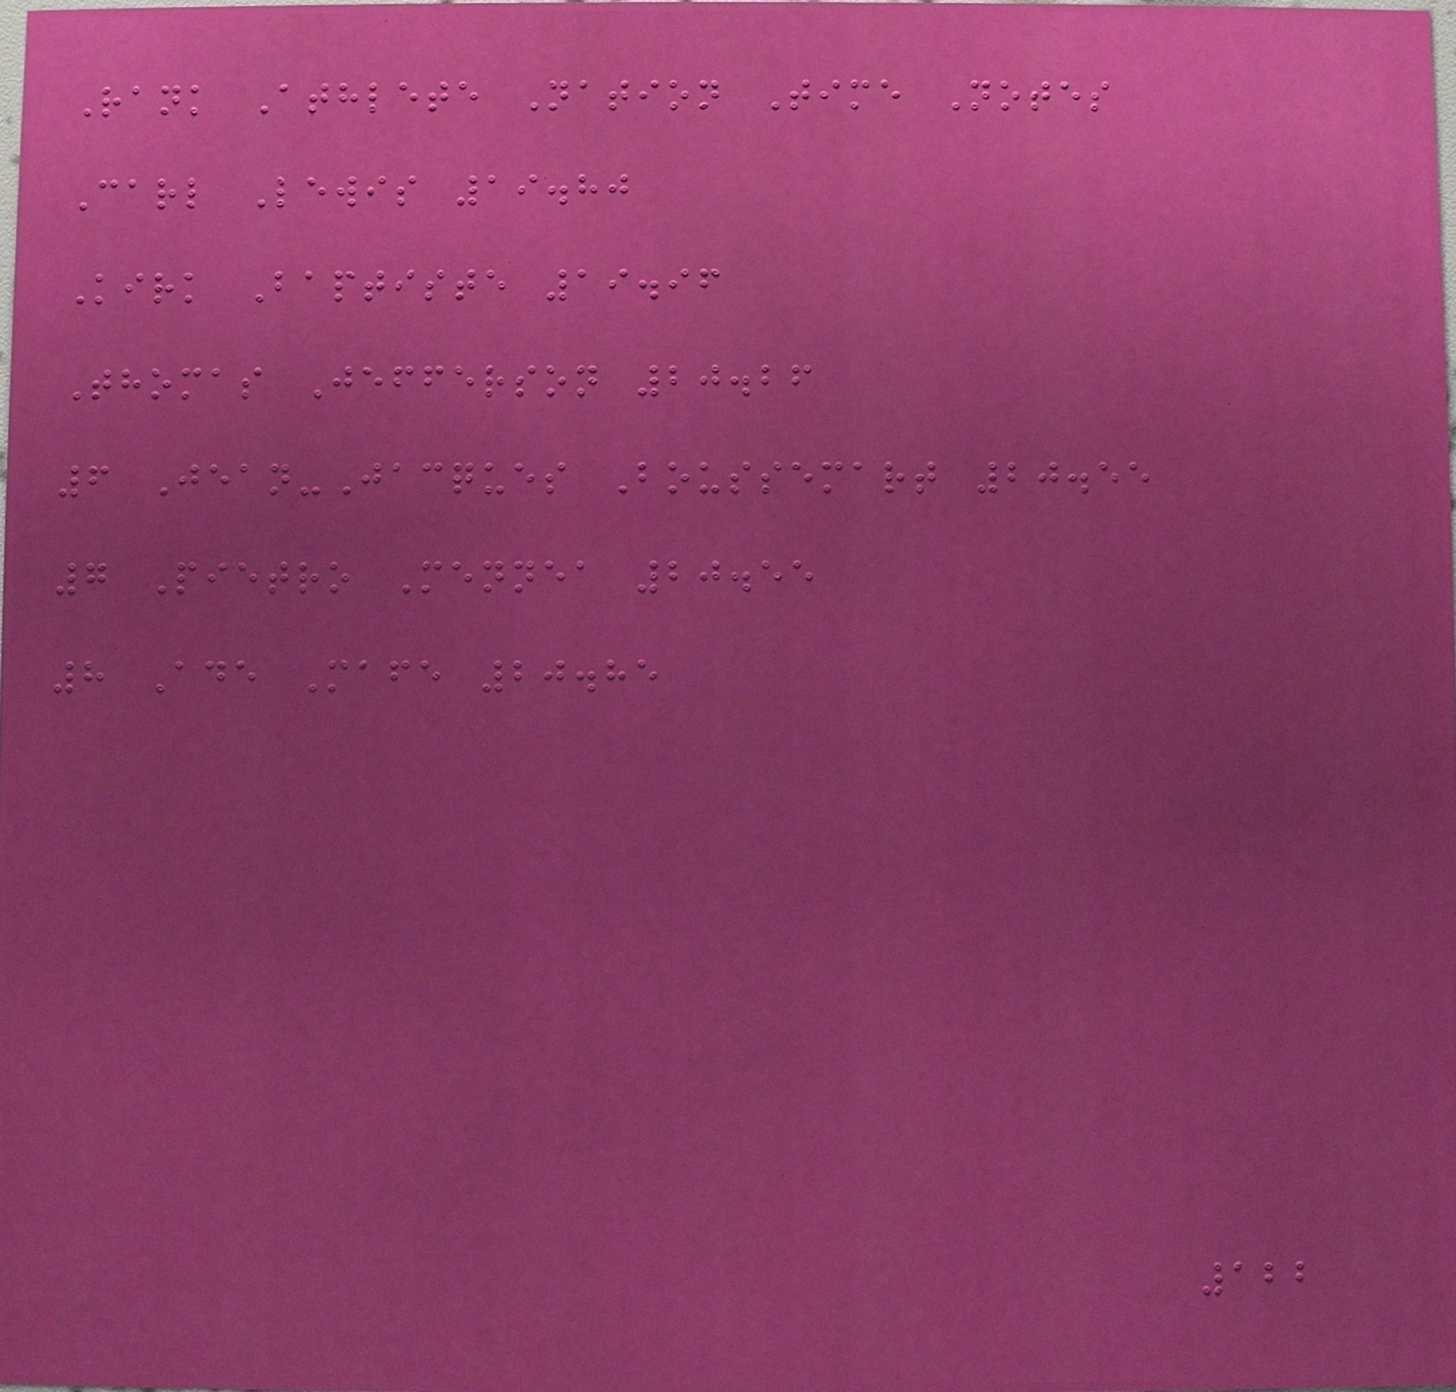Rank Athlete Nation Time Notes
Carl Lewis 19.80
Kirk Baptiste 19.96
Thomas Jefferson 20.26
6 Jean-Jacques Boussemart 20.55
7 Pietro Mennea 20.55
8 Ade Mafe 20.85
122
